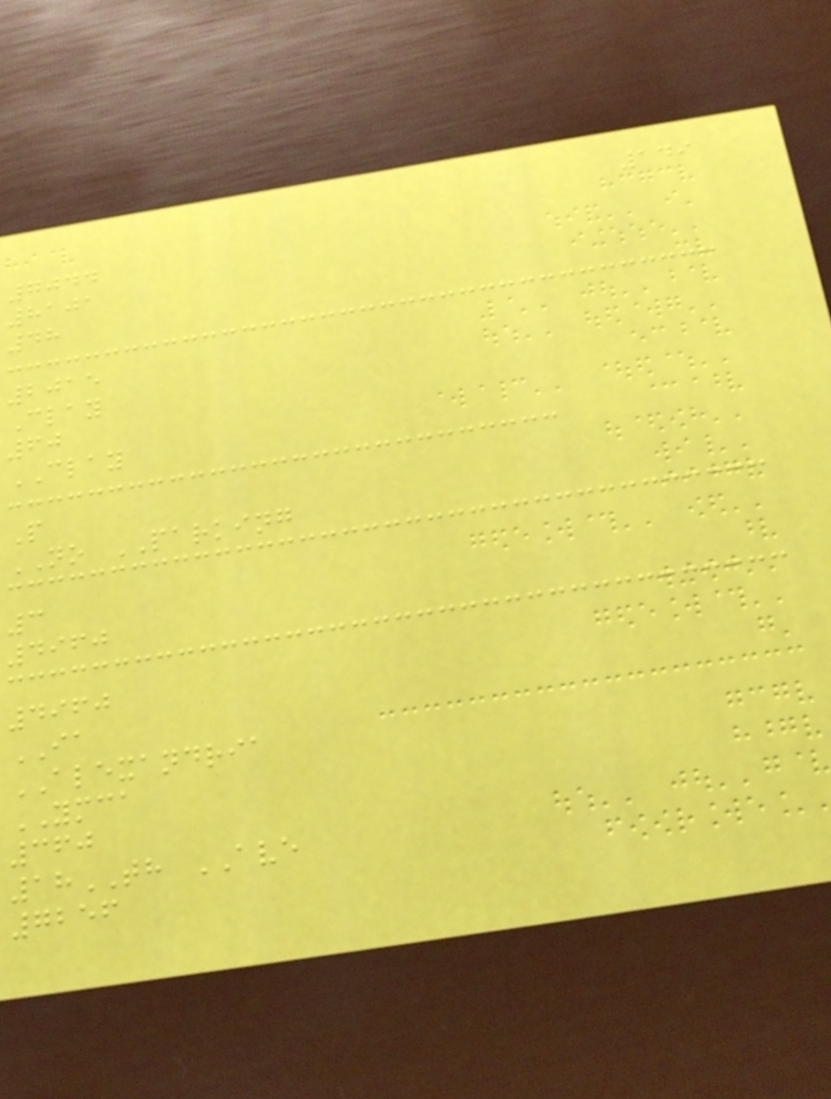149
7044
8101
48
2015
Clay
60
CLAY
P
NO PARKING
3
4960
4960
IA
ALEXANDRIA
YMCA
360
18TH AVE
7256
